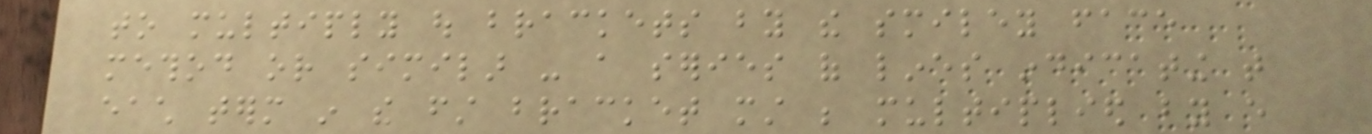to multiply out brackets by the smiley face
method or similar - a series of lines indicating that
each term in the first bracket must be multiplied by every
